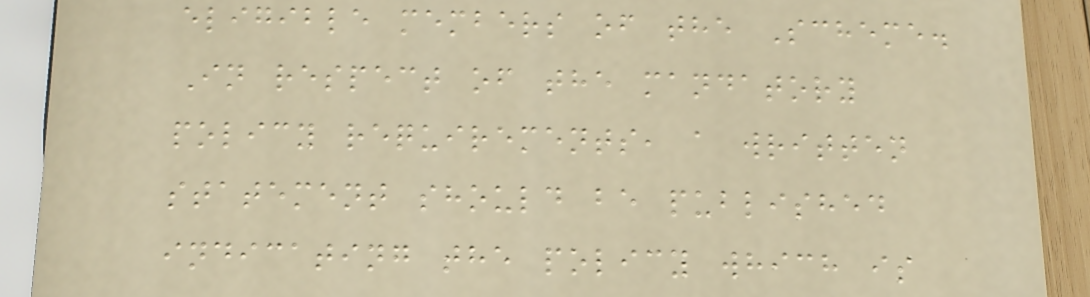eligible members of the Scheme.
In respect of the mandatory
policy requirements, a written
statement should be published
indicating the policy which is
